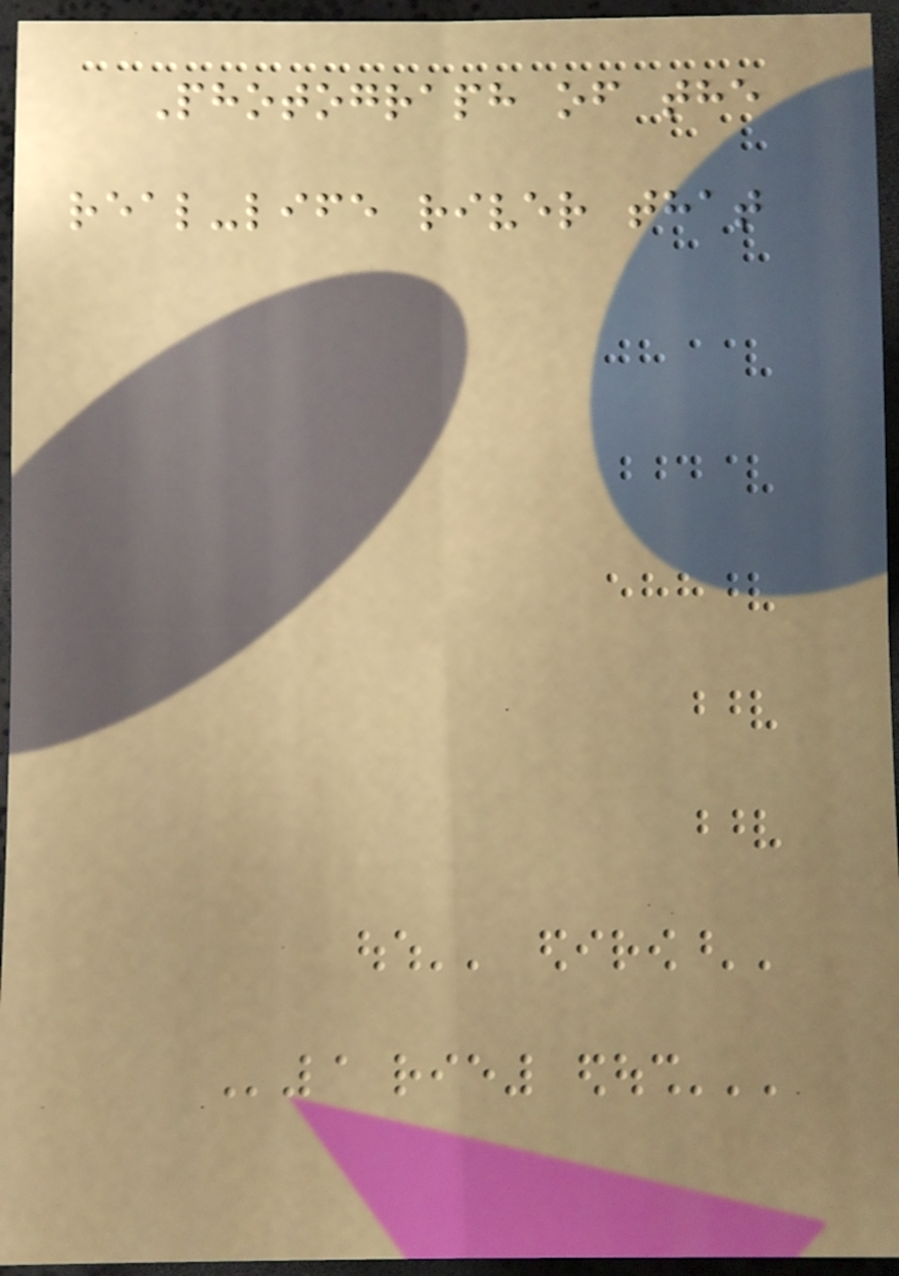Photograph of the
real-life river that
